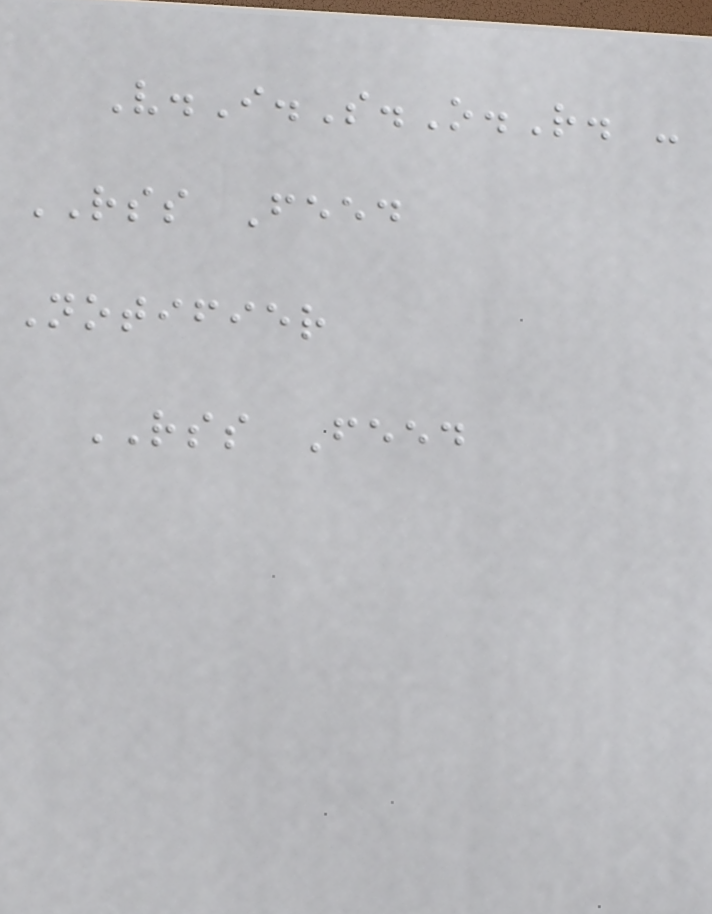V.I.S.O.R. -
RSS Feed
Notifier
RSS Feed
